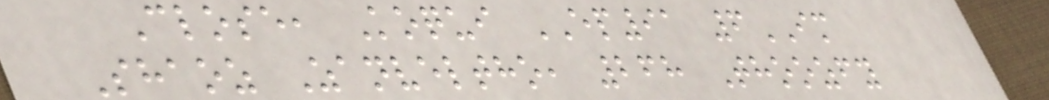Close, Koqui EP91 6IM
Shaoz Zanveltho, 268 Thoozfy
